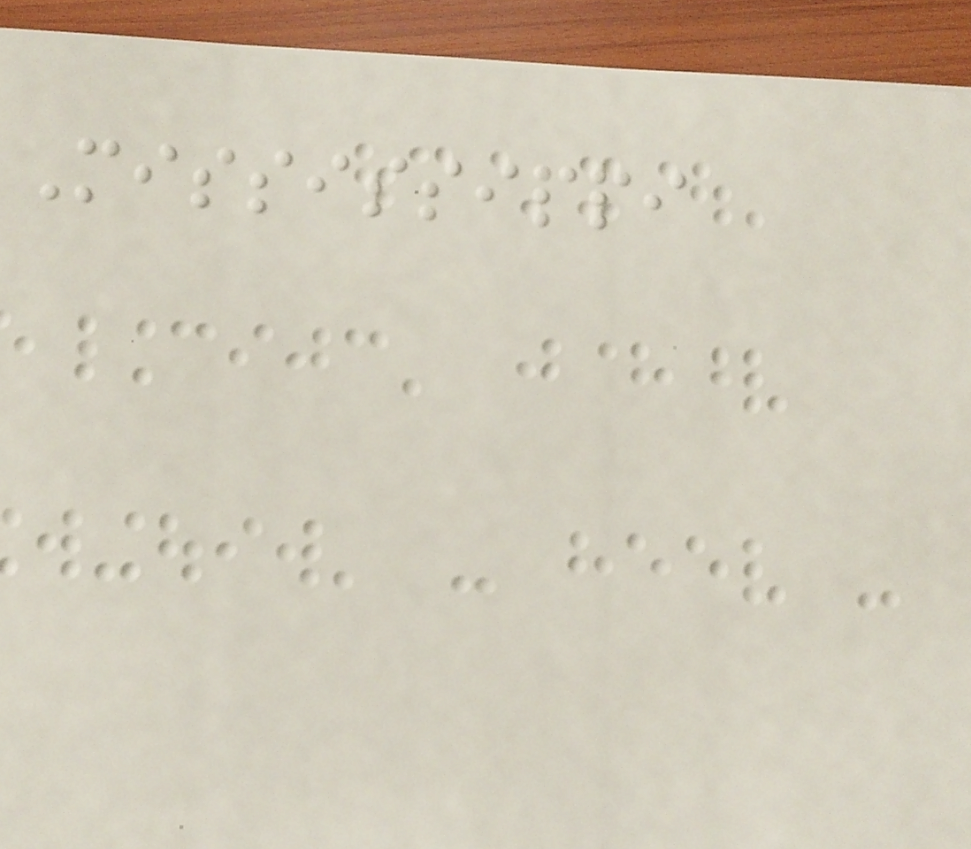Mississippi
